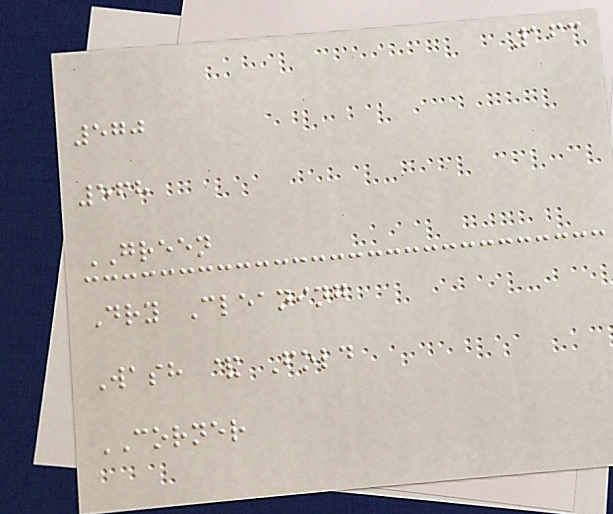163
570
568
GREEN
Dry Cleaning
Wash & Fold
CORNER
